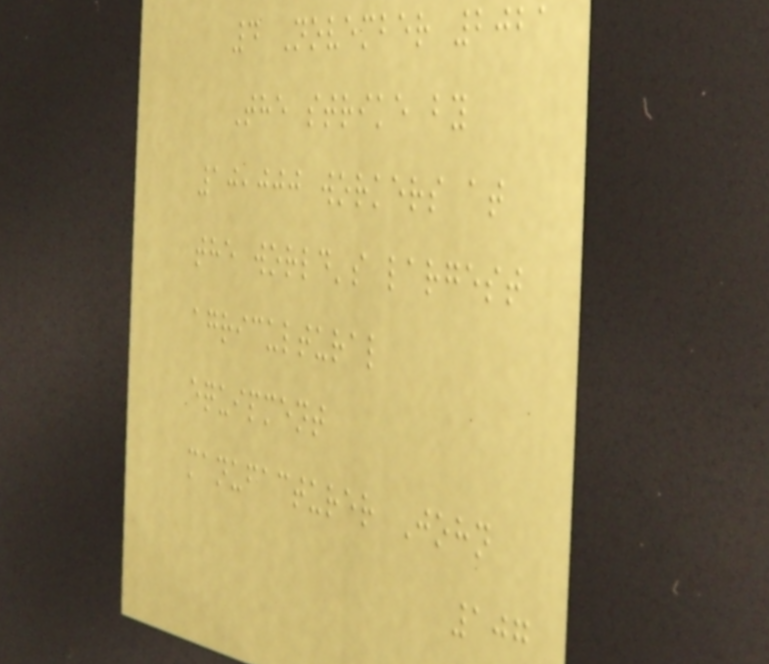4 November 2021
The strike by
10,000 workers at
the world's largest
agricultural
equipment
manufacturer John
107
